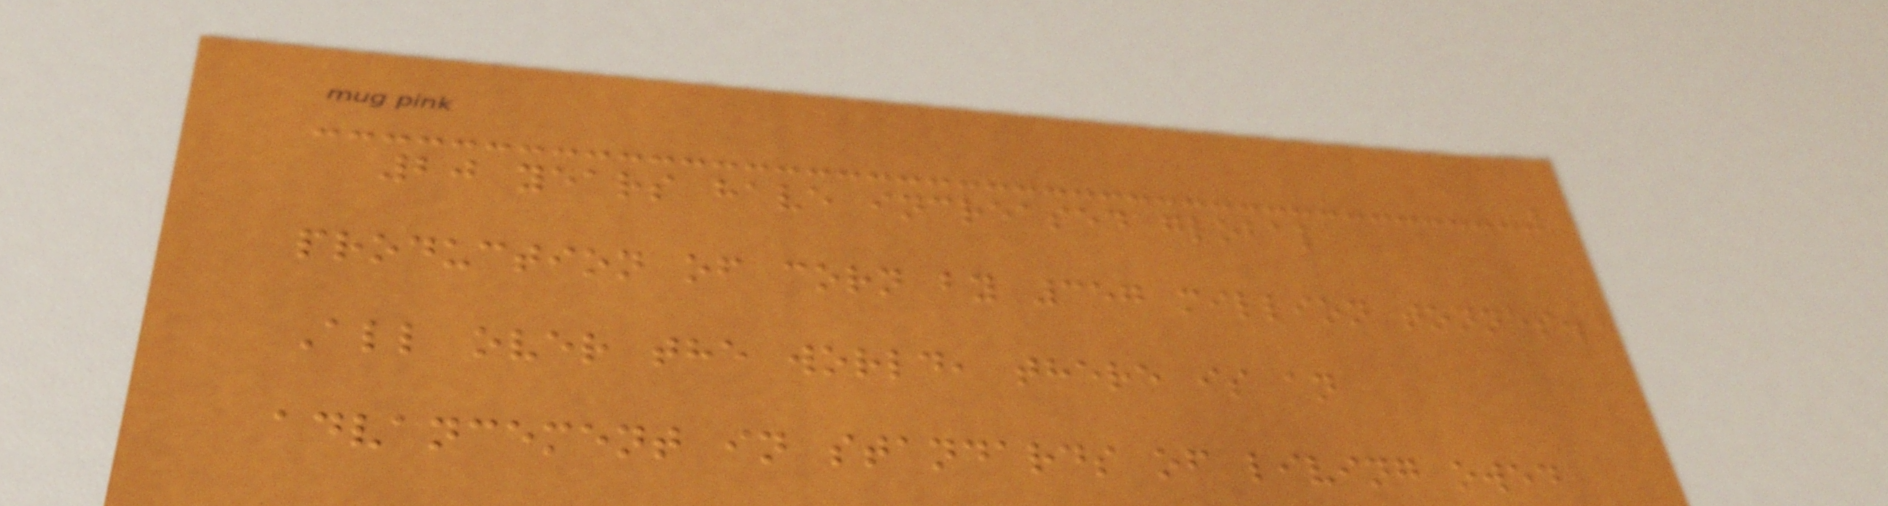20 years have increased global
production of corn by 357 million tonnes.
All over the world, there is an
advancement in standards of living owed
